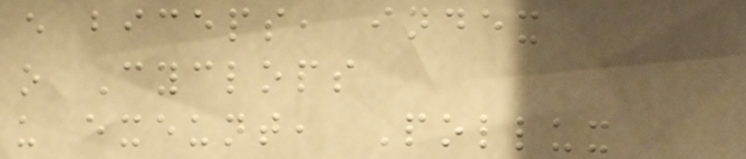e biceps, index
o Cyclops
u exeunt, Pollux
